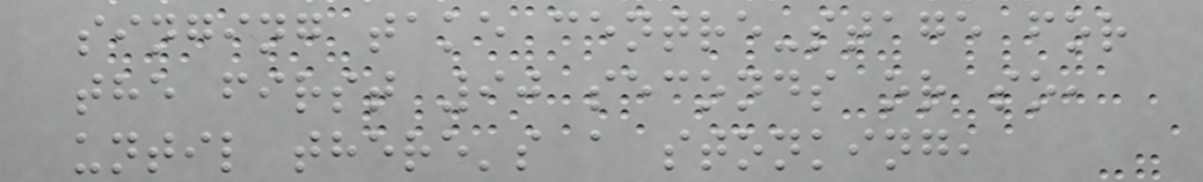singing take centre-stage for
the first 90 seconds or so,
until there's a stonking,
